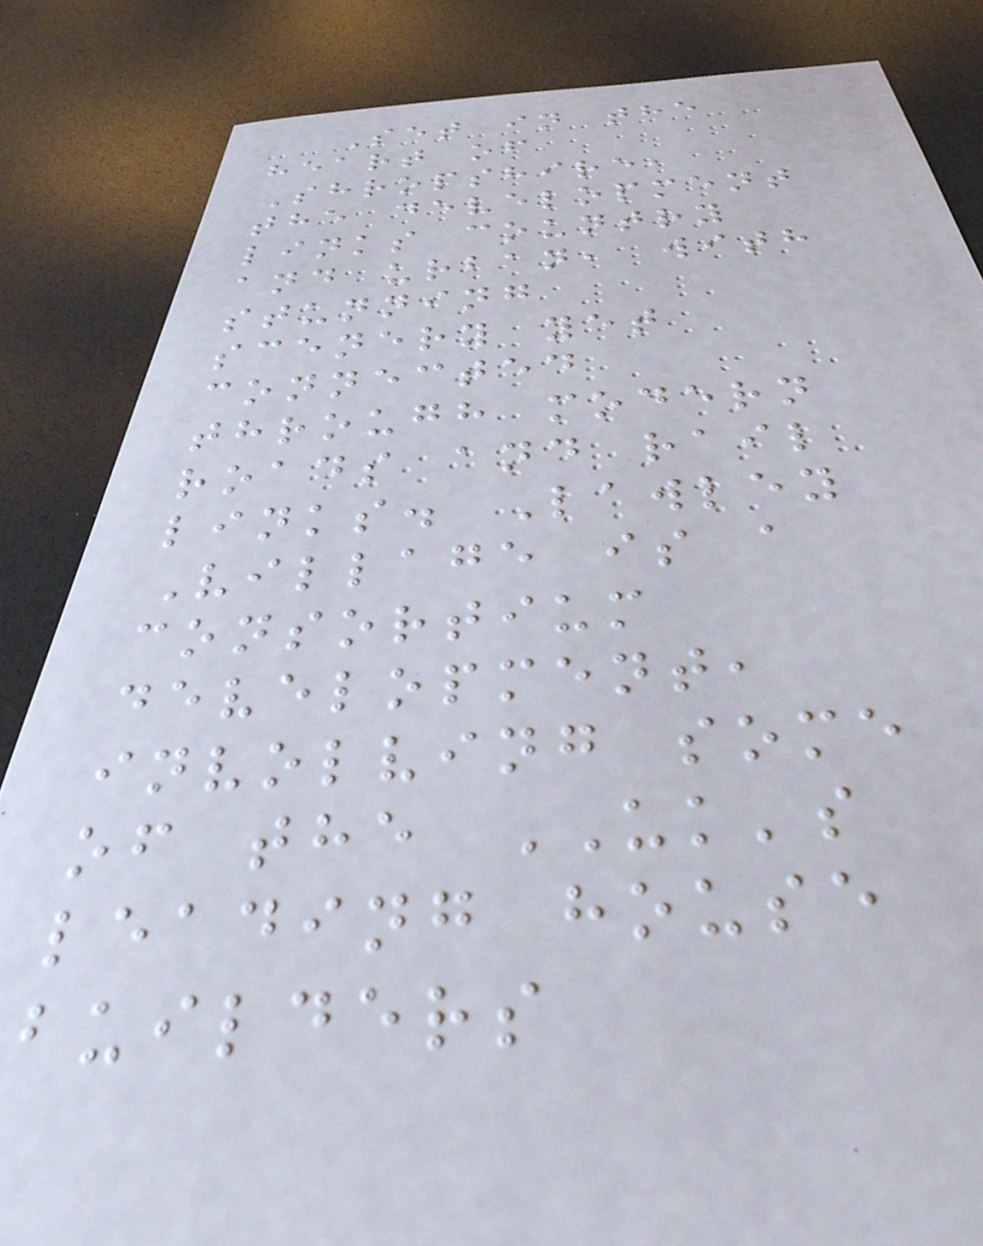Set in the
heart of
Shropshire,
the development
links country
and urban, with
stunning
scenery yet
connected
through modern
roads and rail
links. Lawley
Village is a
consortium
development,
involving some
of the UK's
leading house
builders
